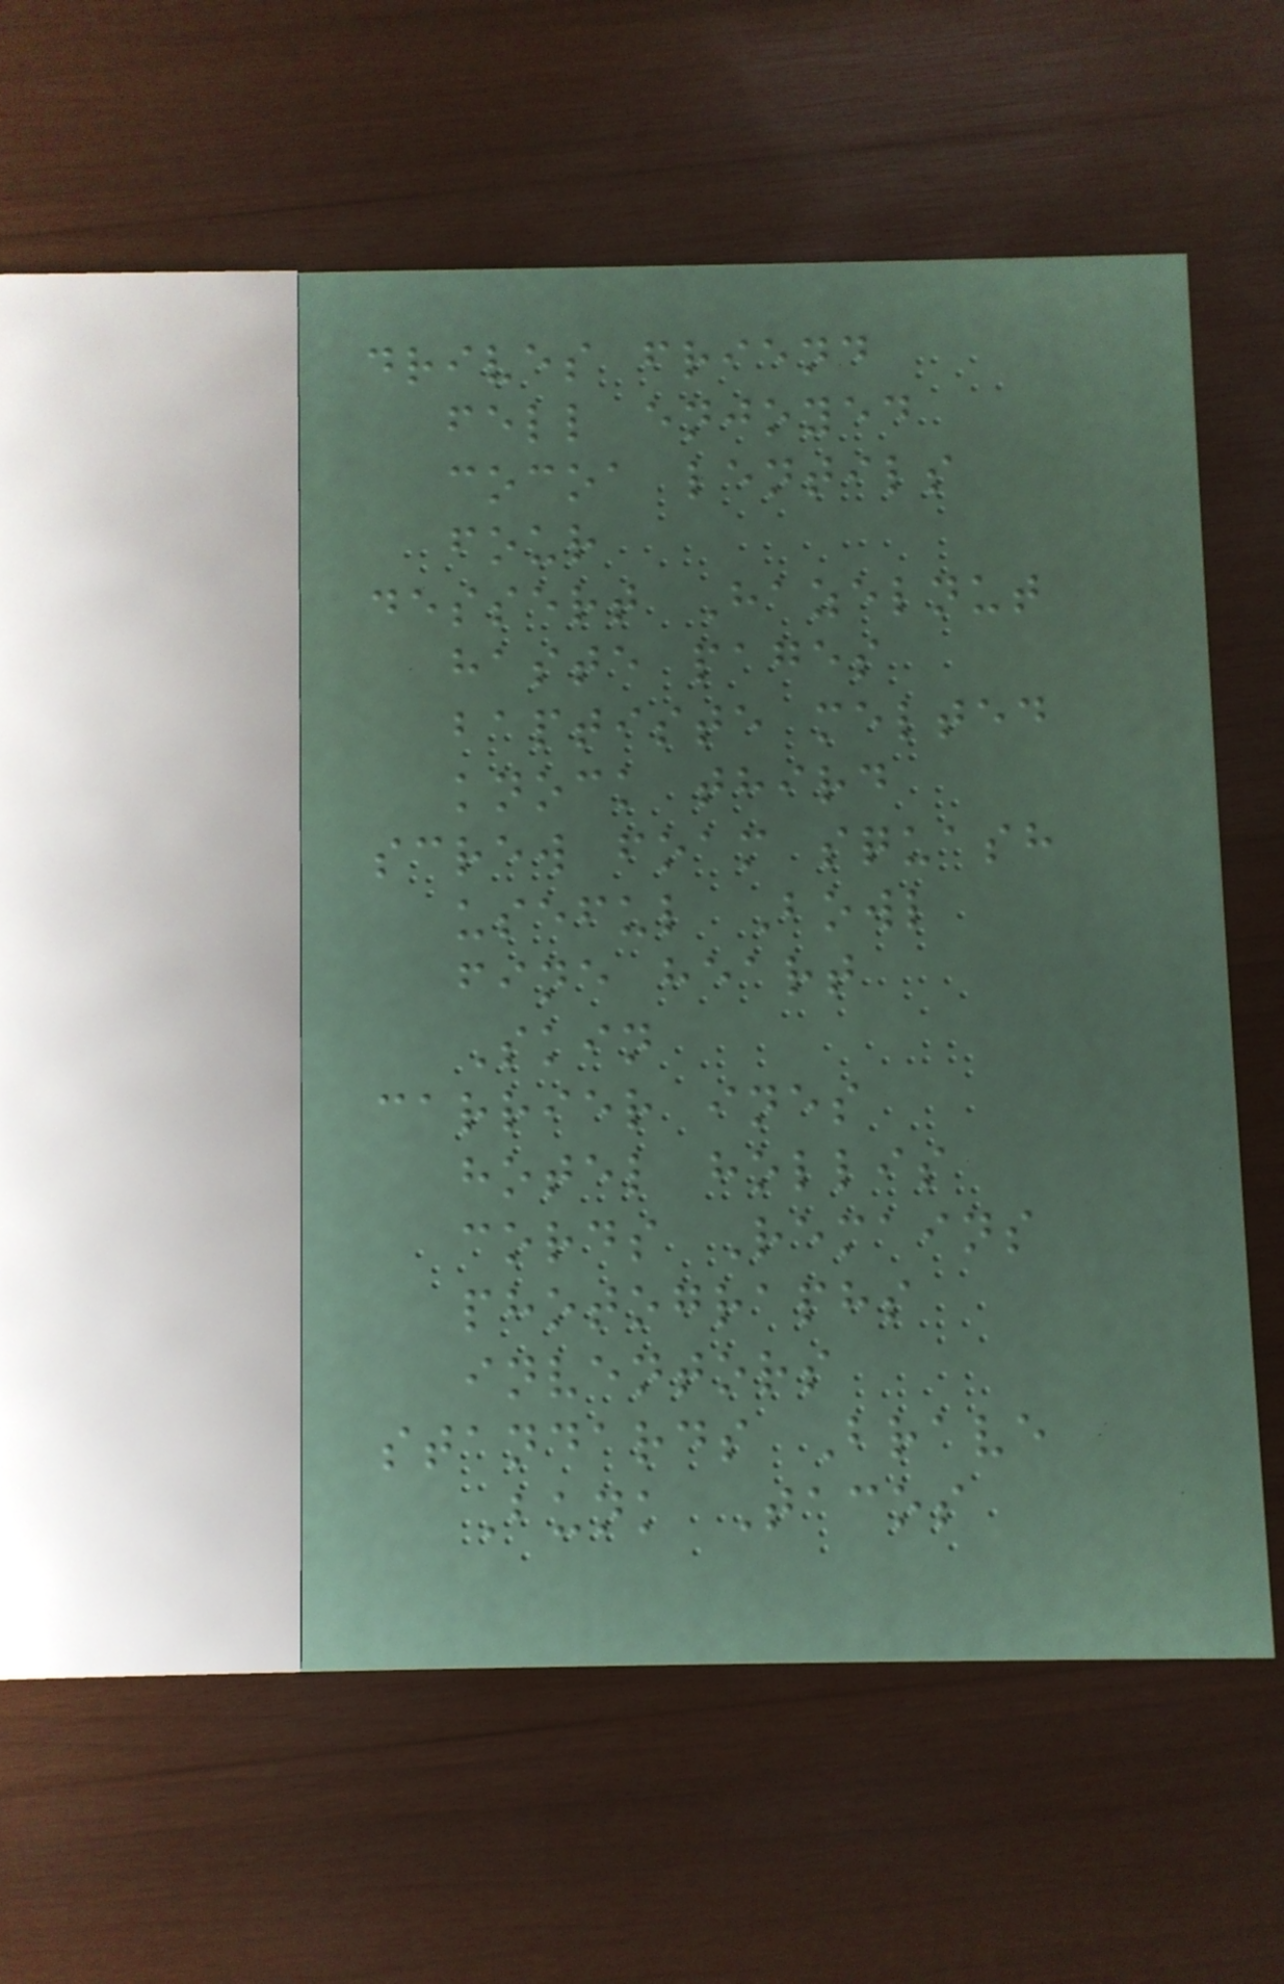drives friend
fell enjoyed
cocoa lentils
four
dessert Hazelnut
haste pages
baptiste melted
knock third
screw foam squash
useful Bowl
fine heart
Skin
carrier ines
hotel hollis
cords Remains
photographs
inventors
standards Brave
Bunk Tacos
